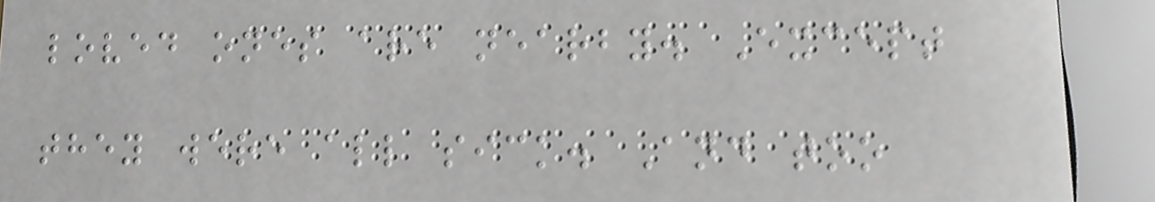loved ones are nearby. Except
they were all sick. And too
